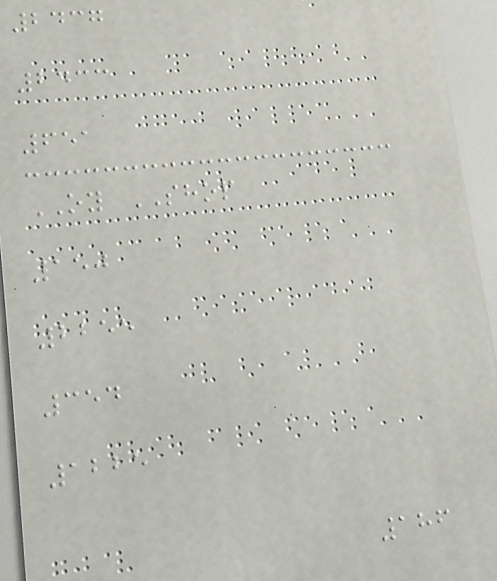2437
2433
651
OY SHOP
150
2255
354
1225
186
